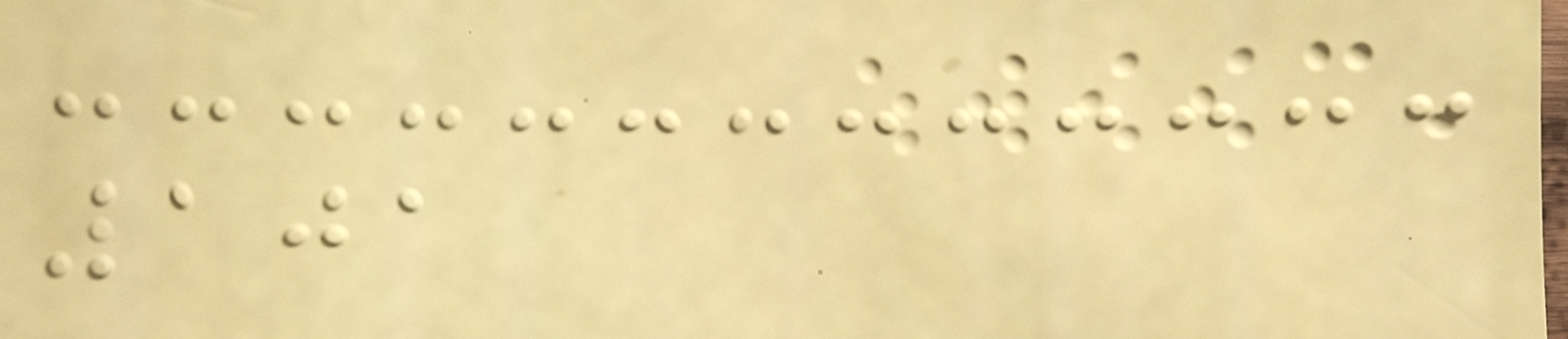101
